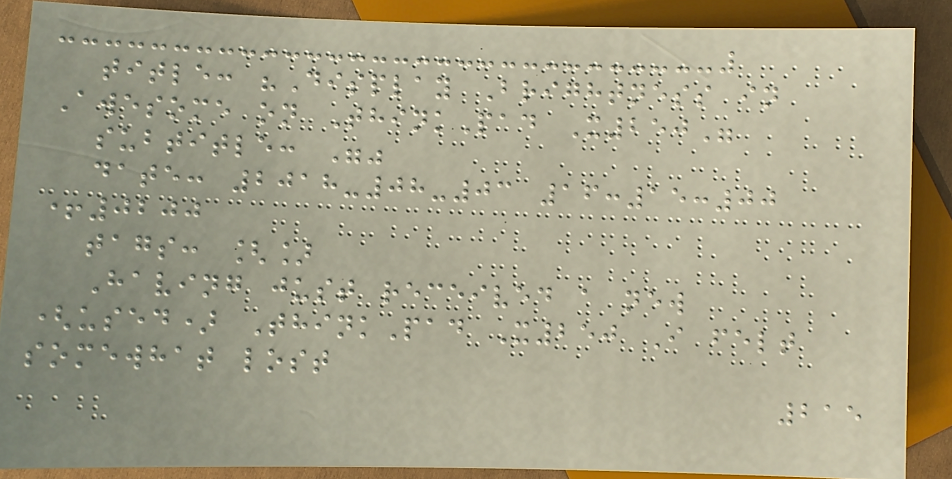title: "Display Brightness in
Awesome on ThinkPad X250"
subtitle: ""
date: 2018-08-03 16:15:00
+0200
tags: []
Having just received a new
(used) ThinkPad X250 I felt
somewhat lost
215
